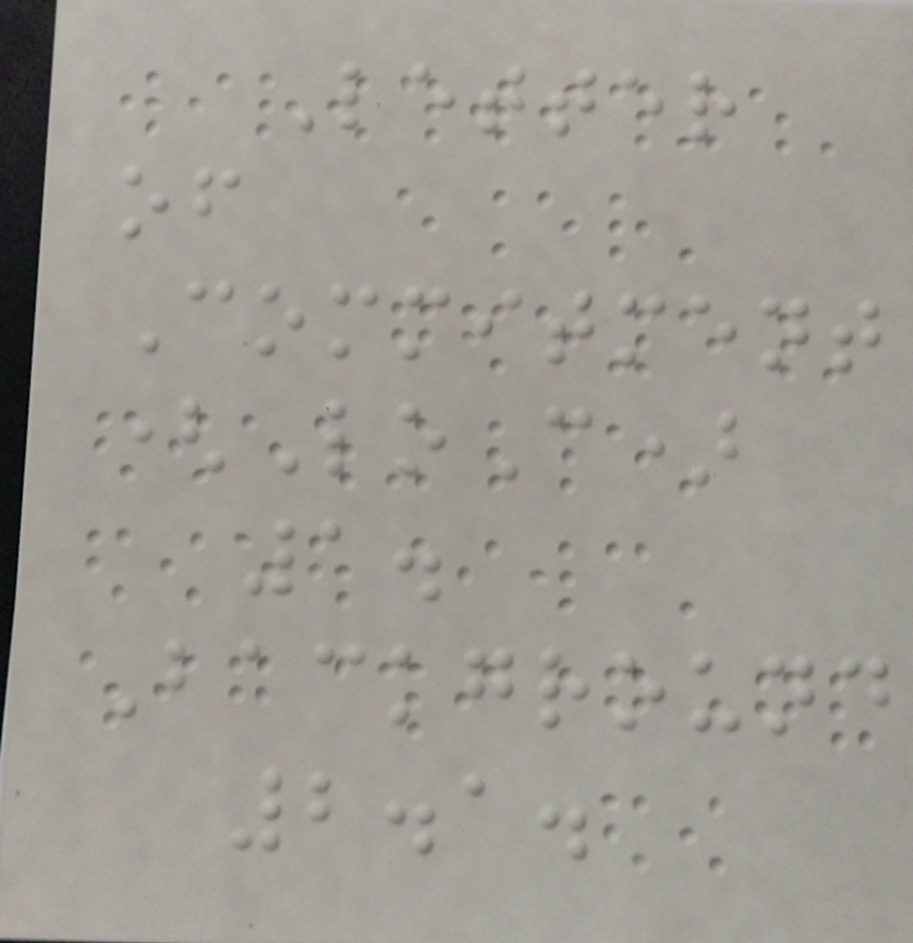Letter
of
Commitment
(LoC)
1.
Background
2.1.
